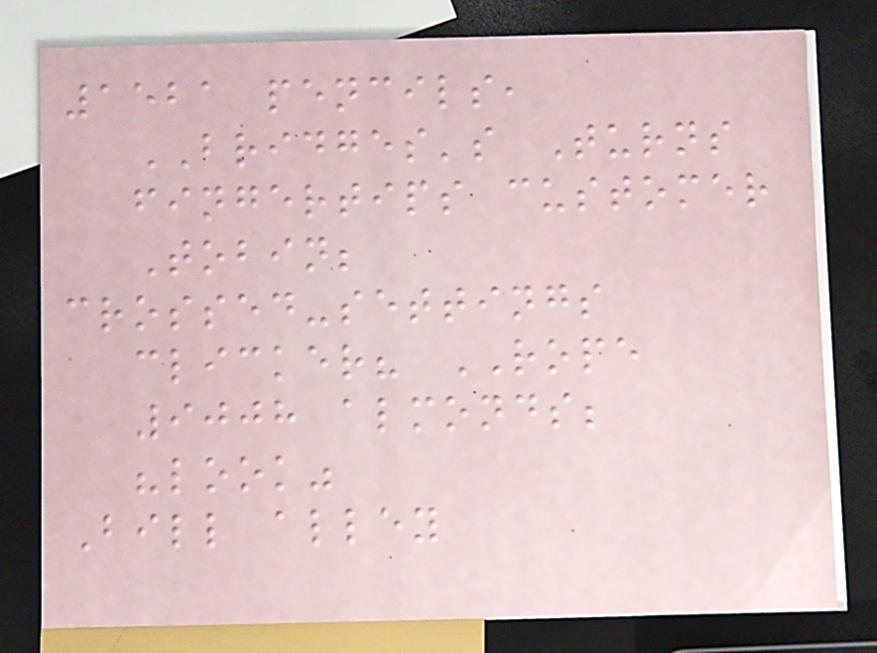1521 pencils,
BRIDGES's Turns
fingertips customer
Tobin;
crossed-settings
clicker? ROPE
9008 almonds;
"look"
Bill alley
